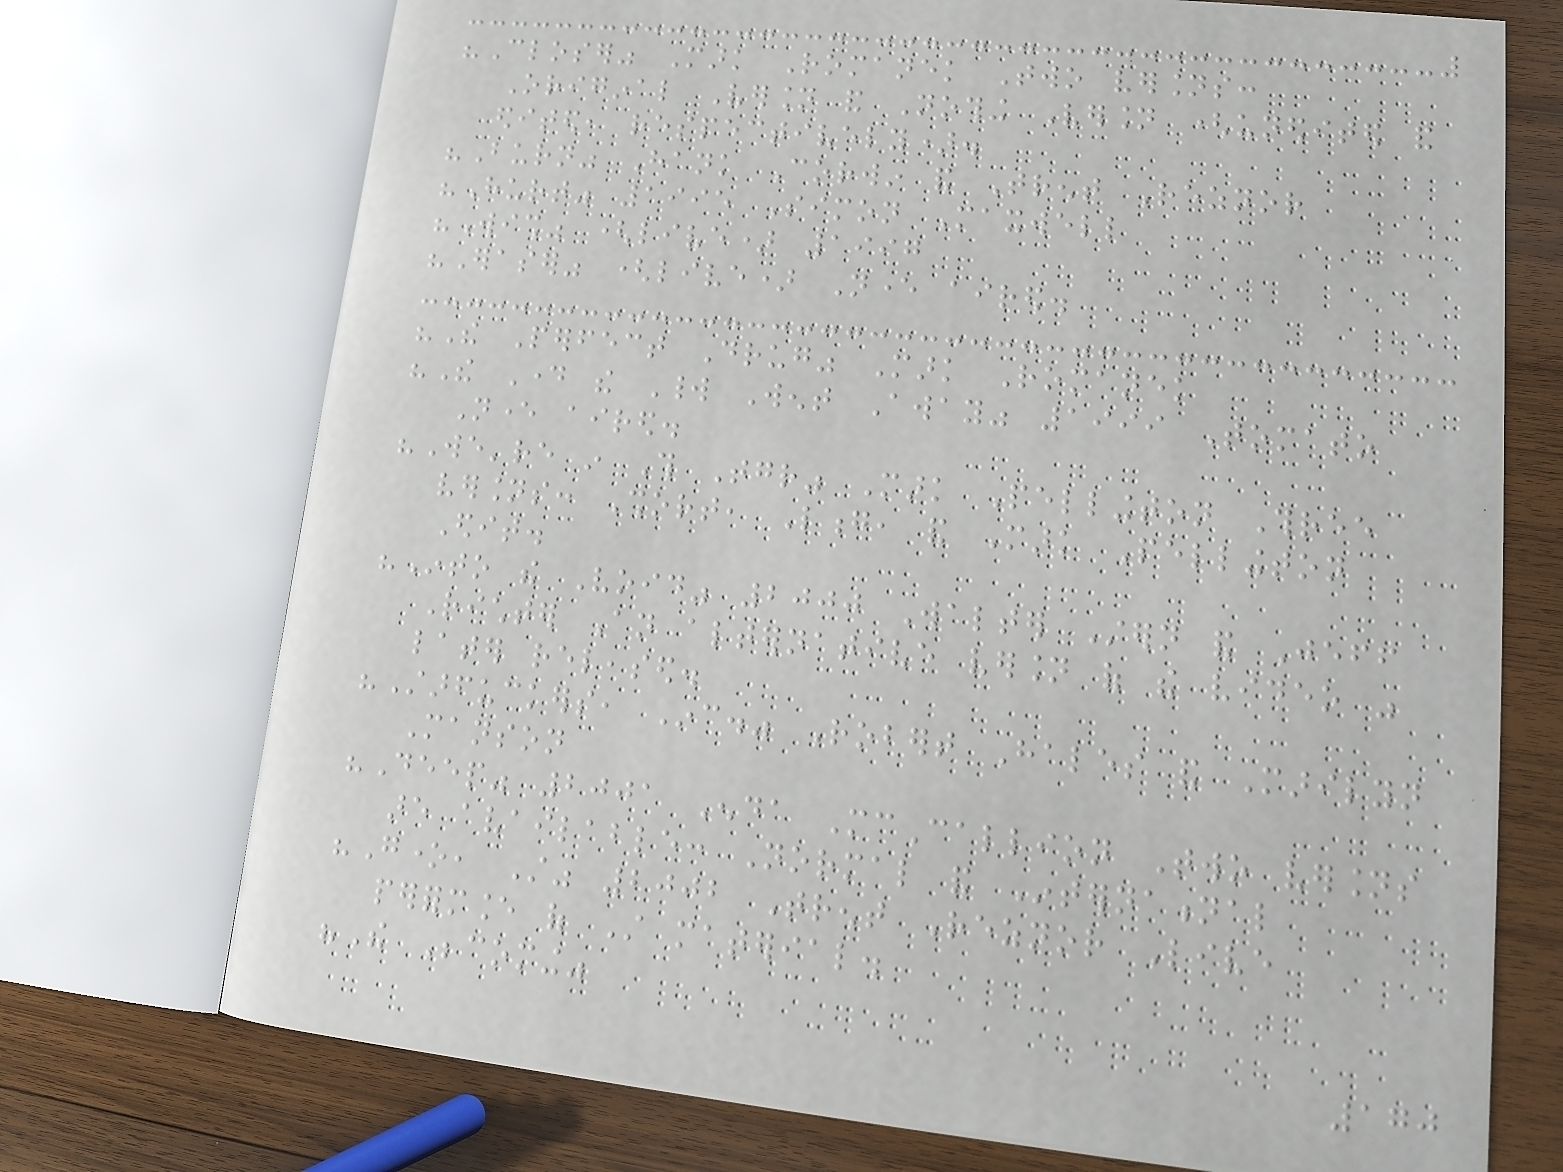"Closer" Mark Romanek Two versions:
Original Version and Nothing Version (unedited and
edited, respectively).
"Burn" Hank Corwin and Trent Reznor
"Hurt" 1995 Simon Maxwell
"Wish" (live) 1997
"Eraser" (live) Never aired.
"The Perfect Drug" Mark Romanek
"The Day the World Went Away" 1999 Tomato
Never aired.
"We're in This Together" Mark Pellington Three
versions: Short, Long, and Mark Pellington
Edit.
"Into the Void" 2000 Walter Stern and Jeff
Richter An alternative version of the video was
later released.
"Starfuckers, Inc." Robert Hales and Marilyn
Manson
"Deep" 2001 Enda McCallion Two versions
are available: Normal and International
"Gone, Still" 2002 Trent Reznor Live
performance of Still material.
"The Becoming"
170
